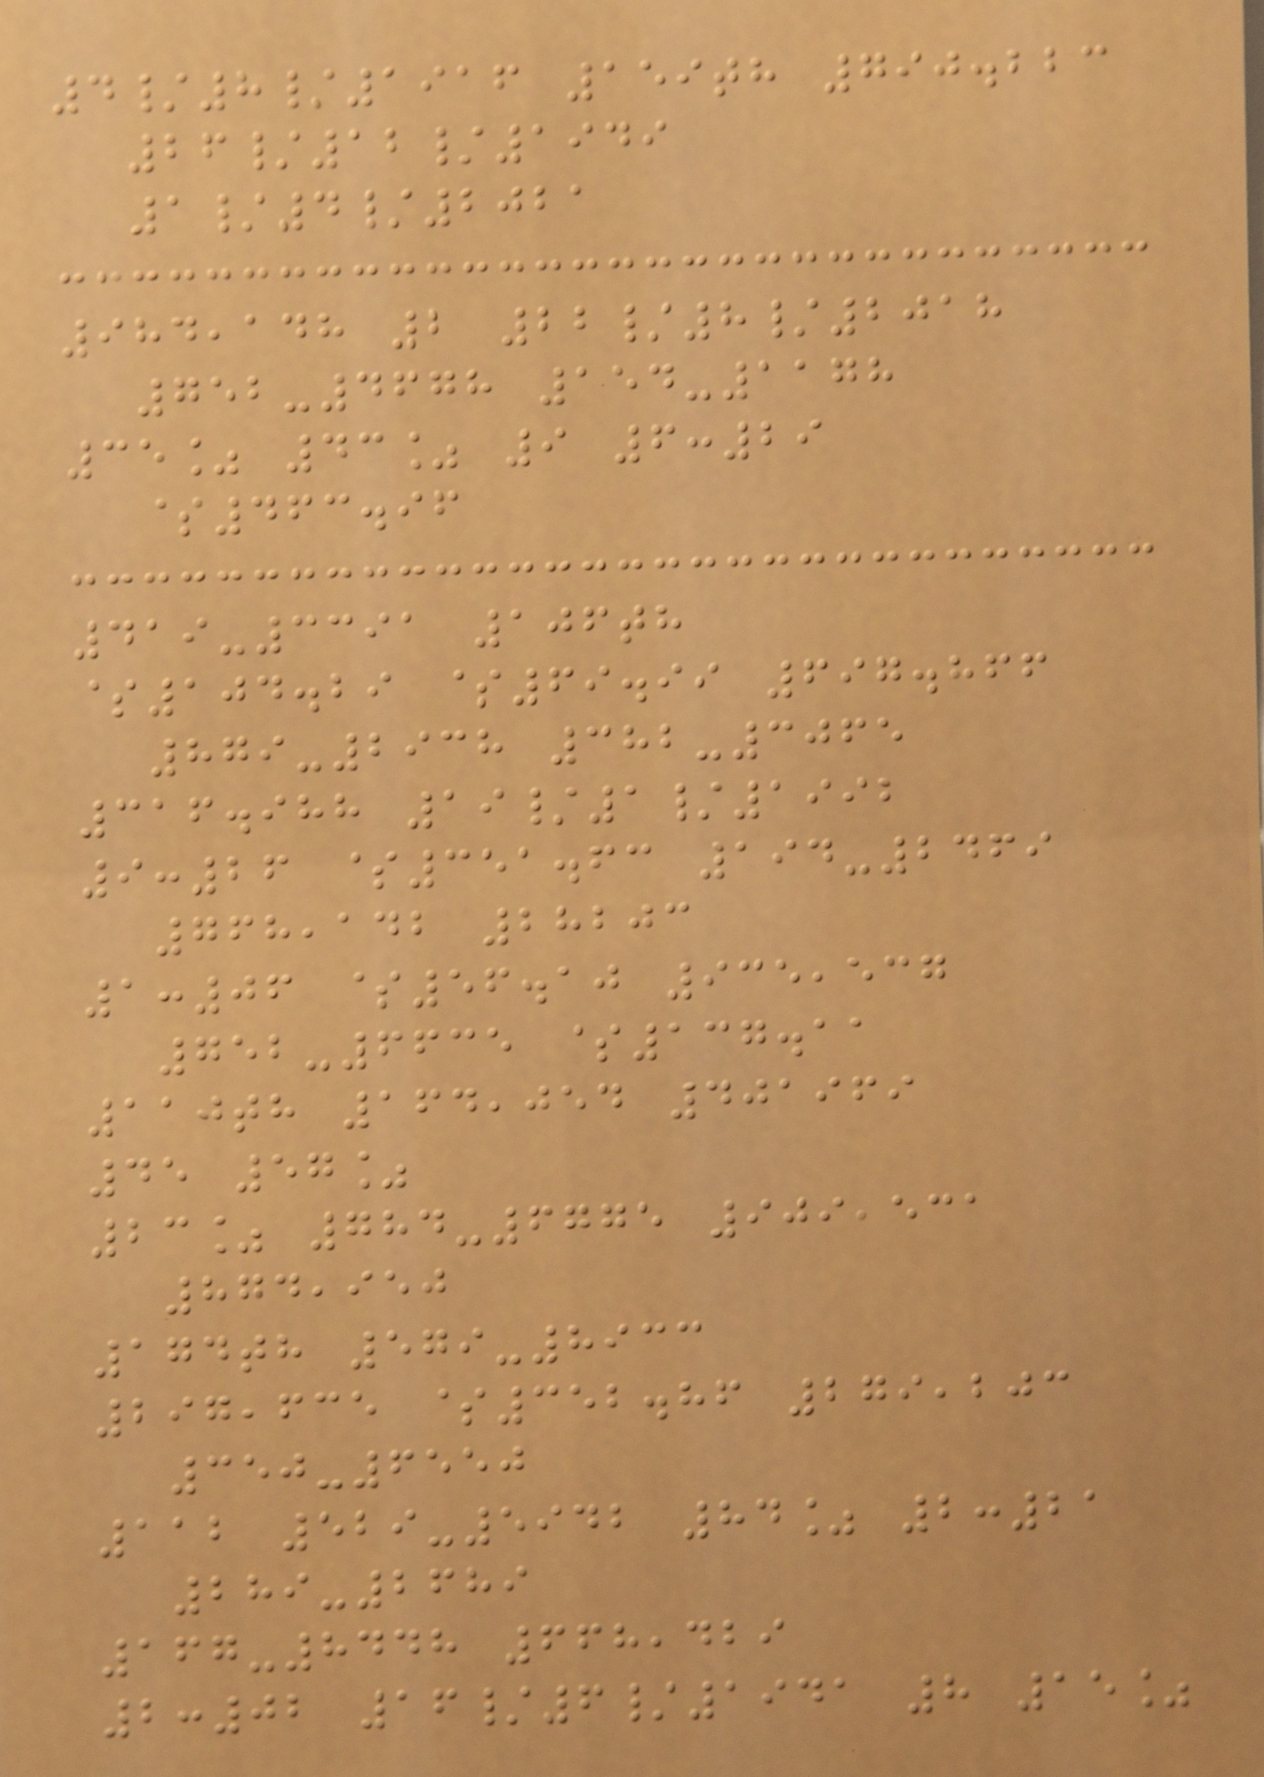4/8/1916 159th 790.223
26/12/1949
1/4/2021
984,148 2 22/8/2018
752-4678 154-1178
35% 43% 9 6:29
$463.96
419-3391 106th
$104.29 $69.99 697.866
879-2938 382-3065
316.988 19/1/1992
9:26 $351.63 194-2469
768,142 28203
1:06 $56.10 935,537
752-6635 $137.11
110th 164,054 401969
45 57%
23% 784-6775 909,531
874,950
174th 579-8933
297,635 $352.86 279,203
350-6550
112 529-5942 84% 2:21
289-2689
167-8448 668,429
2:02 16/6/1941 8 15%
